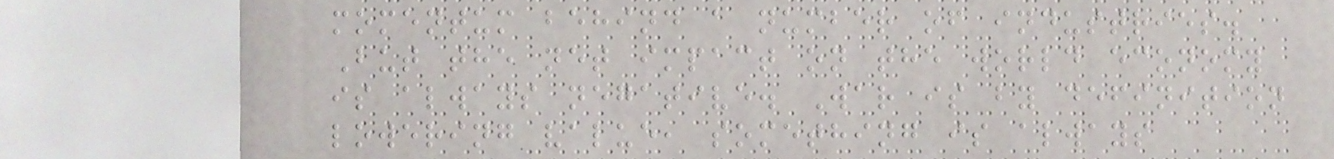momentum behind a number of industries.
But the net impact on the world economy
is always negative. War is by definition
lowering value, something is always
